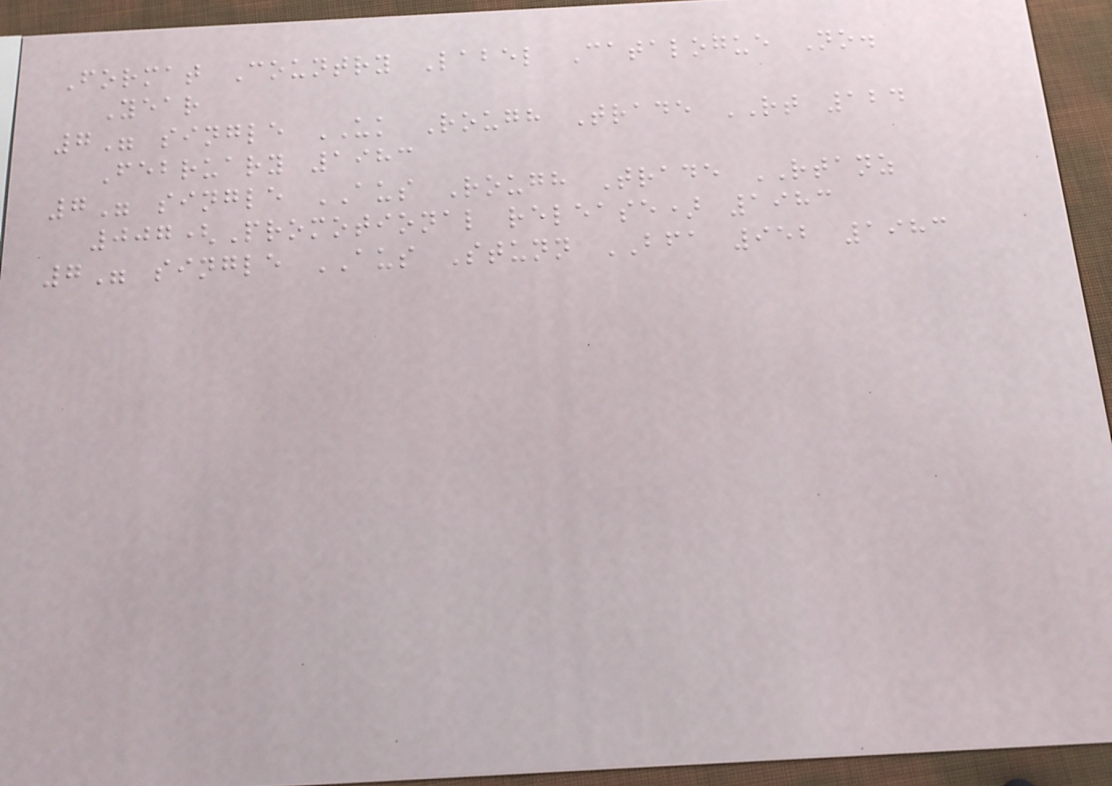Format Country Label Catalogue No.
Year
7" single UK Rough Trade RT 124
February 1983
7" single AUS Rough Trade RTANZ
007(Promotional release) 1983
7" single AUS Stunn BFA 952 1983
